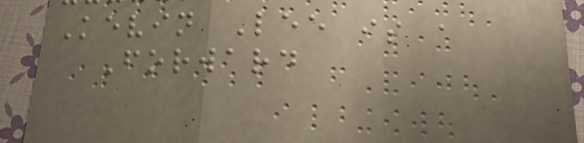Kevin Lee is a
Forward
